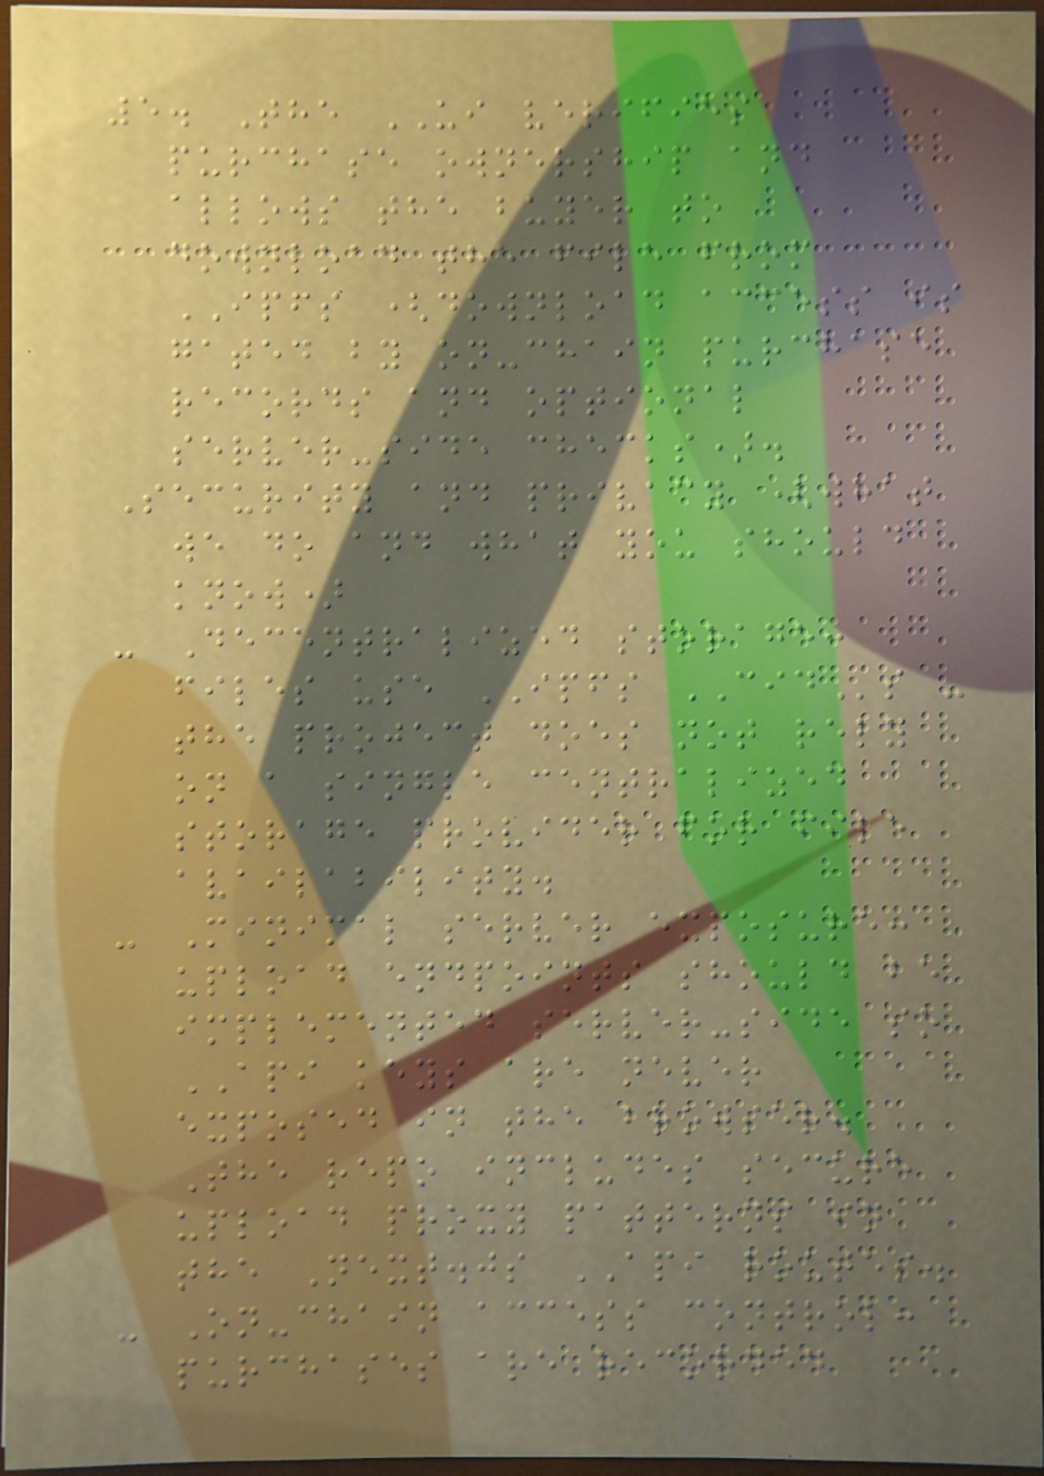5. The UI verifies
purchase ownership and
allows the buyer to
download the file from
IPFS (download access is
gated by on-chain purchase
records and optional
server-side checks).
Security and privacy (what
we do and what you should
know)
- Decentralized storage:
files use IPFS CIDs -
the project does not rely
on a single centralized
storage provider for file
availability.
- Minimal server exposure:
upload endpoints should be
implemented server-side so
API keys are never
exposed in the browser.
The repo includes secure
upload proxy patterns in
the Next.js API routes.
- On-chain access control:
purchases are recorded
